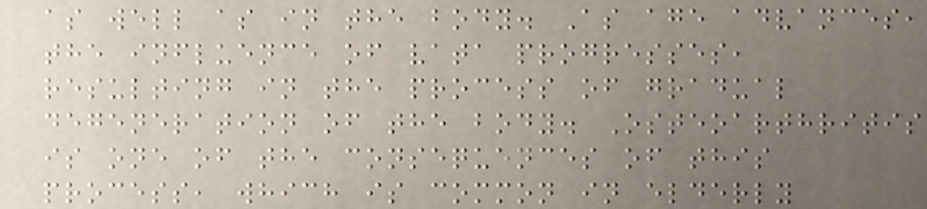as well as in the body. As age advances,
the influence of vata progresses,
resulting in the process of gradual
degeneration of the body. Osteoarthritis
is one of the consequences of this
process, which is common in elderly
